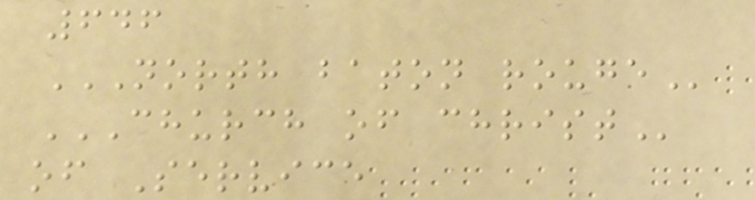646
NORTH BATON ROUGE
CHURCH OF CHRIST
of Service
